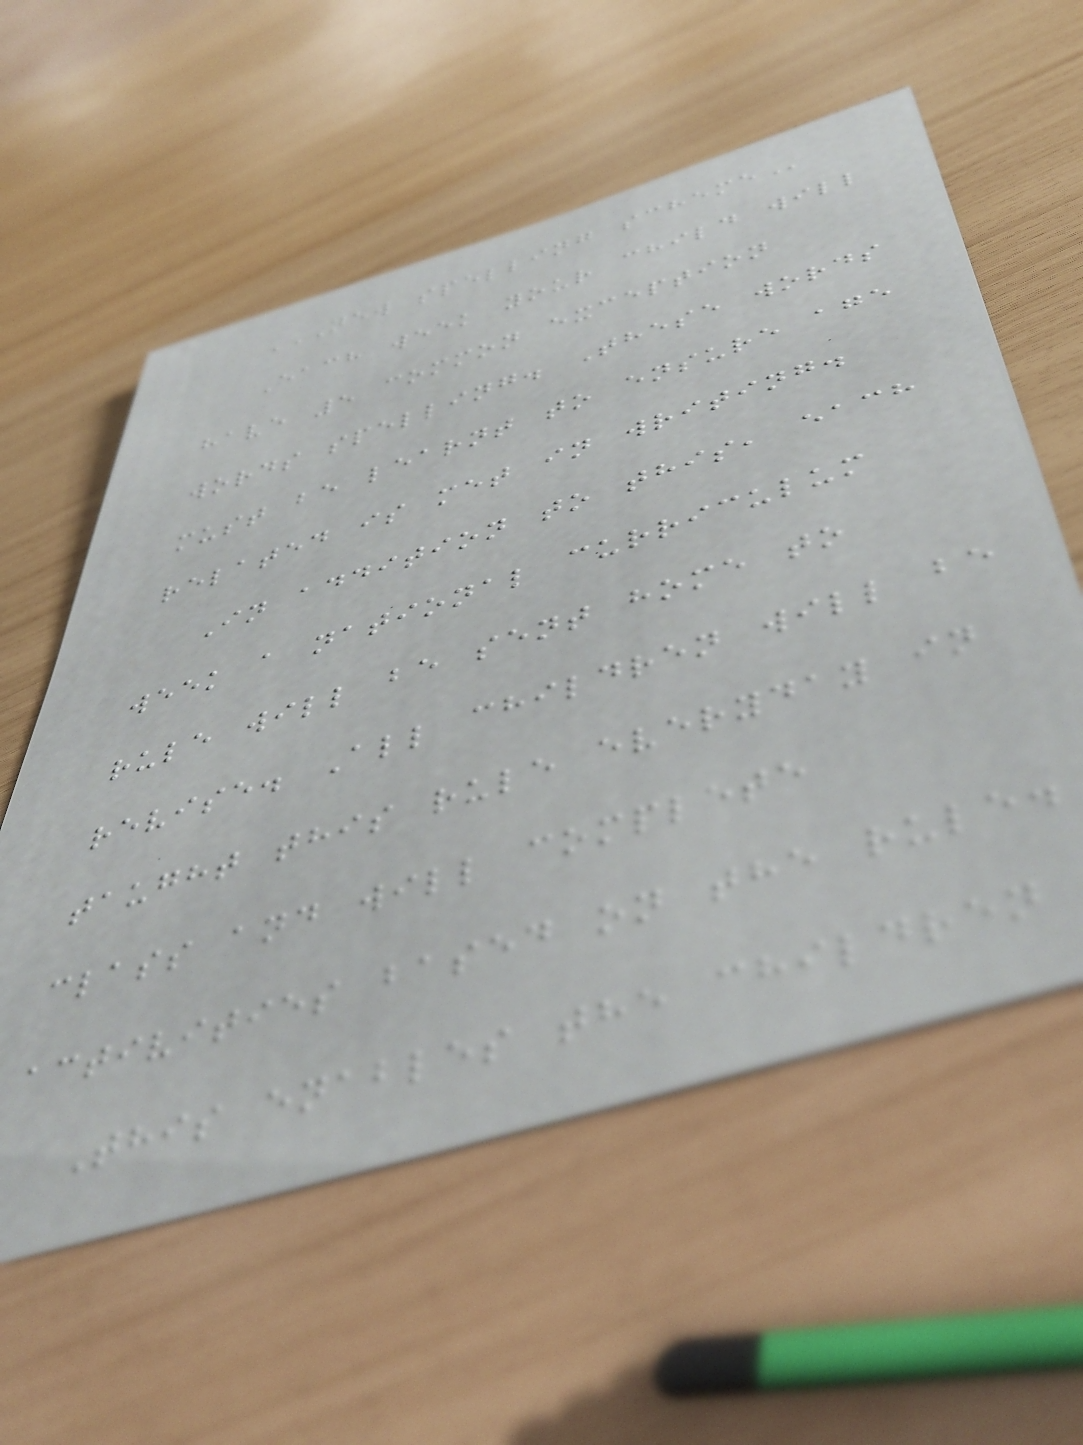NEW SPELLING SCHEME
Each week your child will
have 5 common exception
words spelling. These words
must be learnt to ensure age
related is met in writing.
In addition to this, each
week a national curriculum
rule will be sent home to
revise. All children will be
taught this rule everyday in
class and will complete
activities based on the rule.
This enables the children
